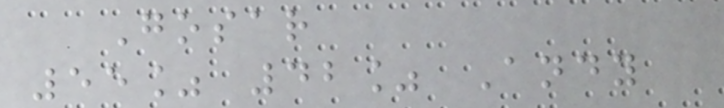Gosar
55% 42% Andy
